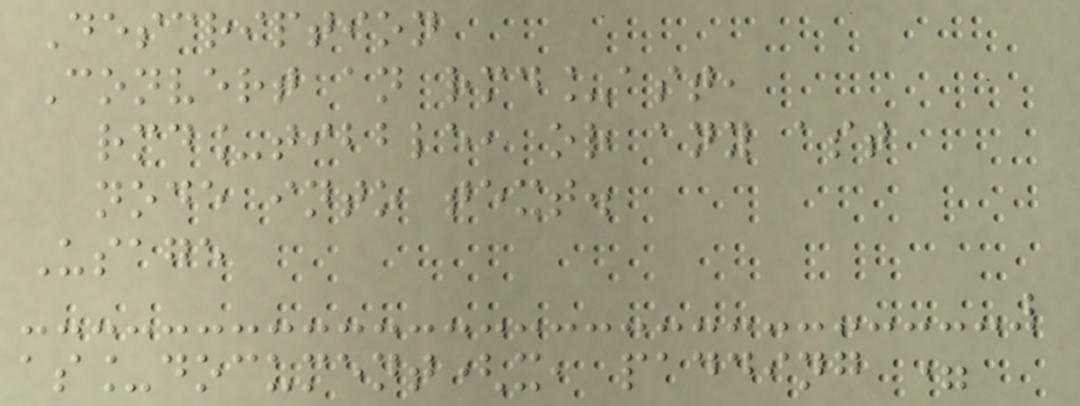Description
Convert an rmd_ast,
rmd_tibble, or any ast
node into text.
Usage
as_document(x, padding =
